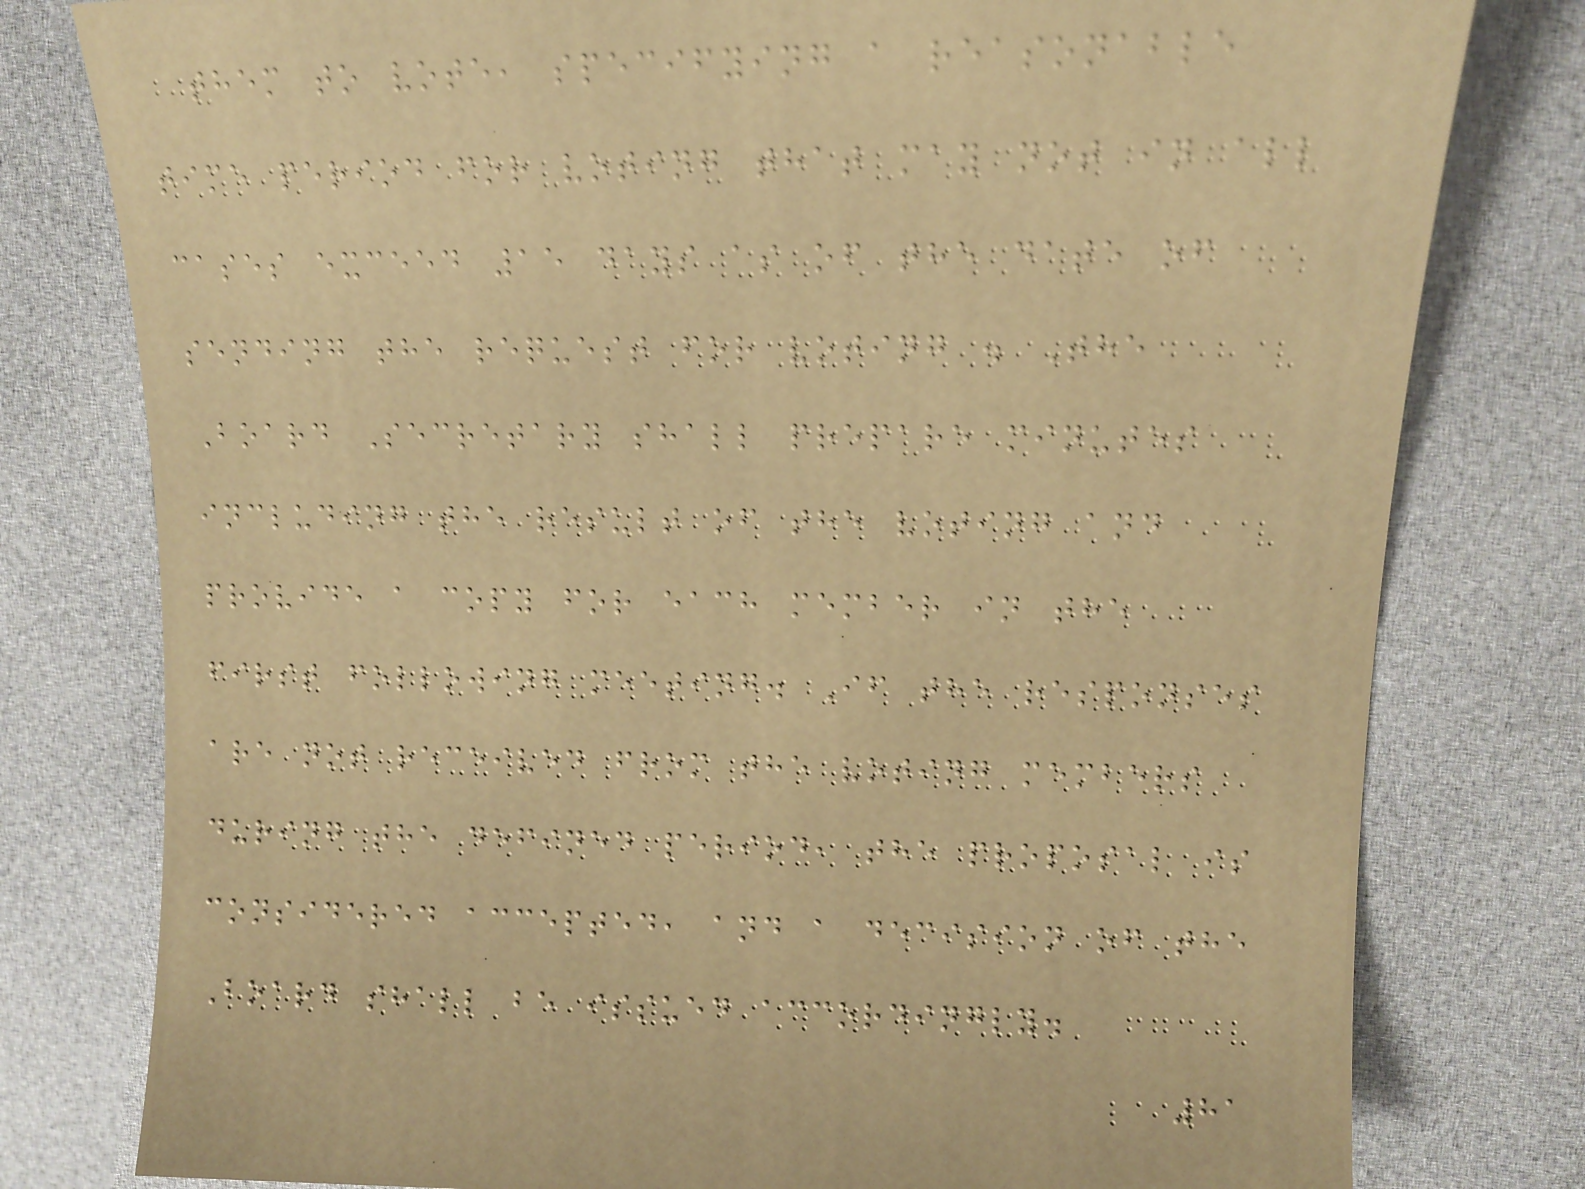them to vote, specifying a reasonable
time period for voting that may not in all
cases exceed 15 days as of the date of
sending the request for voting . The
Board Secretary shall prepare minutes
including the result of the voting and
provide a copy for each member in the
first following meeting. If the responses
are not received from the voting members
during the defined period, the proposal is
considered accepted, and a decision of the
Board shall be issued accordingly.
81
